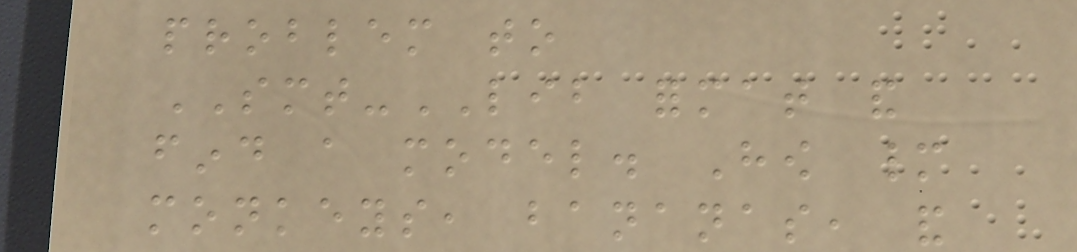problem to
SMT-LIB format and
find a model. How many
monkeys, bananas, and
